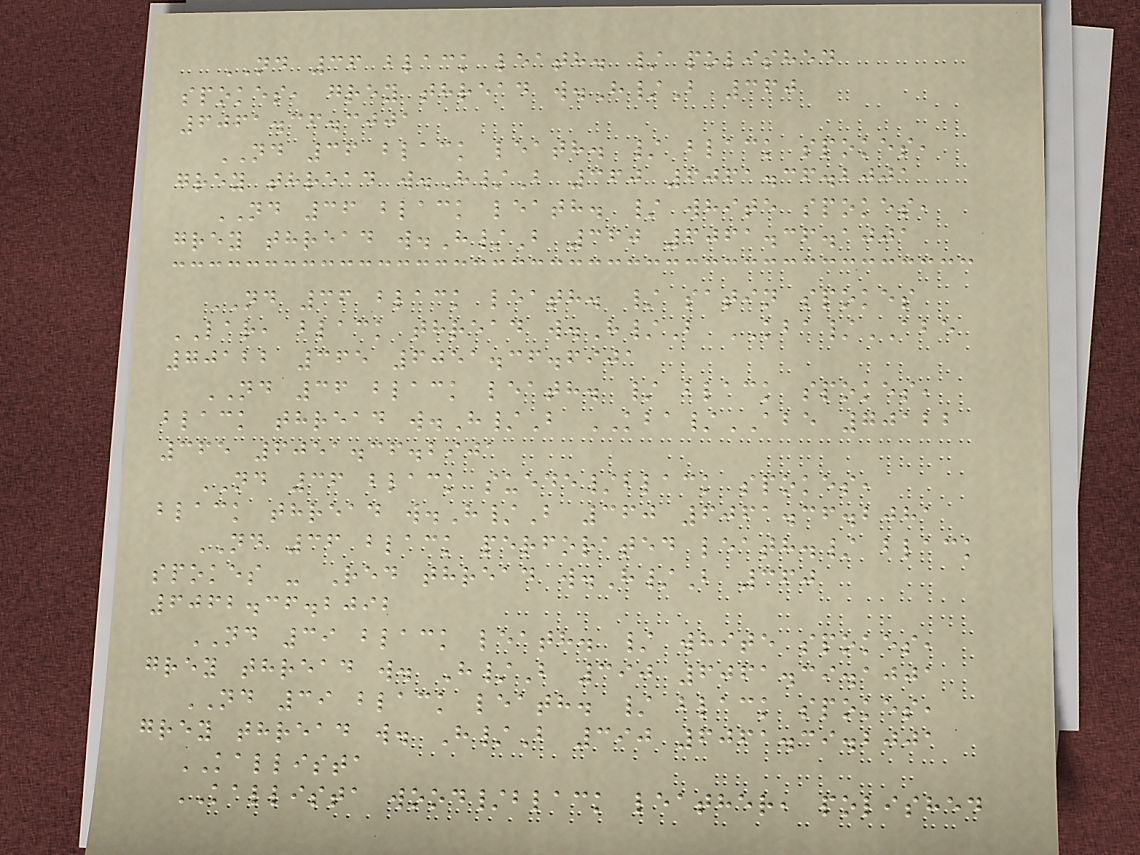ND 36 black leath. / polished
spokes, grey thread w.H/B 360
6061.36.3001
ND 36 black leath. / black spokes,
grey thread w.H/B 360 6061.36.2001
ND 36 black leath. / white spokes,
grey thread w.H/B 360 6061.36.1001
ND 36 black leath. / satin spokes
LAR, black thread w.H/B KBA/ABE
70122 365 6051.36.6901
ND 36 black leath. / black spokes,
black thread w.H/B KBA/ABE 70122
365 6051.36.2901
ND 36 black suede/black spokes,
black thread w.H/B 360 6061.36.2081
ND 36 black perforated leath./ black
spokes - Red thread w.H/B 360
6062.36.2092
ND 39 black leath. / white spokes,
grey thread w. H/B 390 6061.39.1001
ND 39 black leath. / black spokes,
grey thread w. H/B 390 6061.39.2001
KALLISTA
KALLISTA wood/black leather, polished
